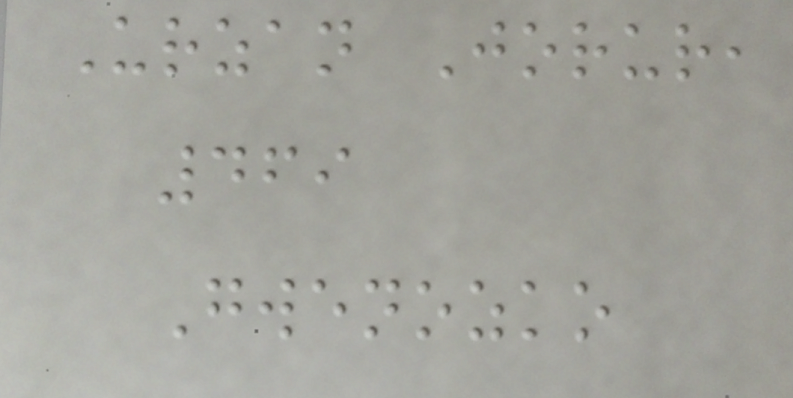Urzan Jorur,
469
Gwenozko
